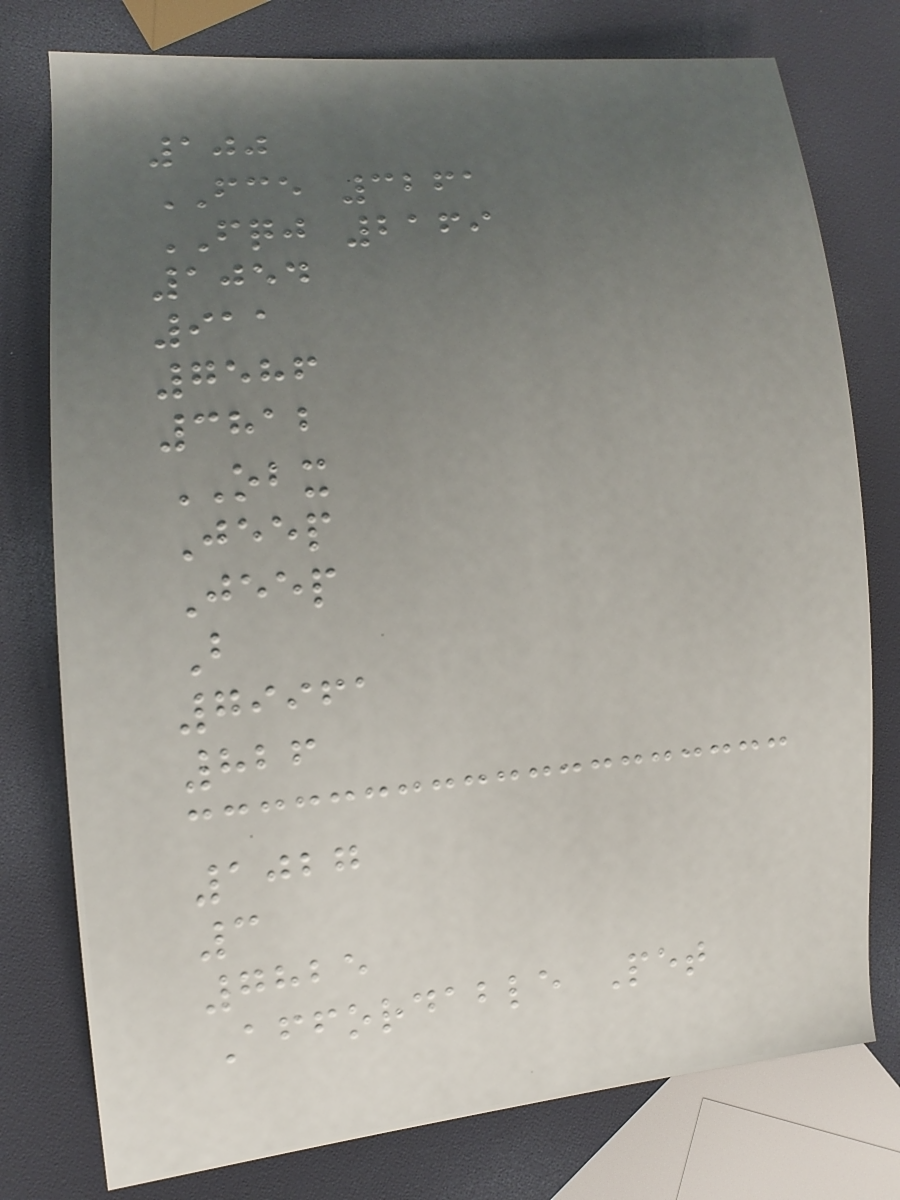100
FCE 3261
FQJ 2169
1054
911
7586
3812
OBX
Jeep
Jeep
B
79961
826
1027
3
7825
Affordable Pet
